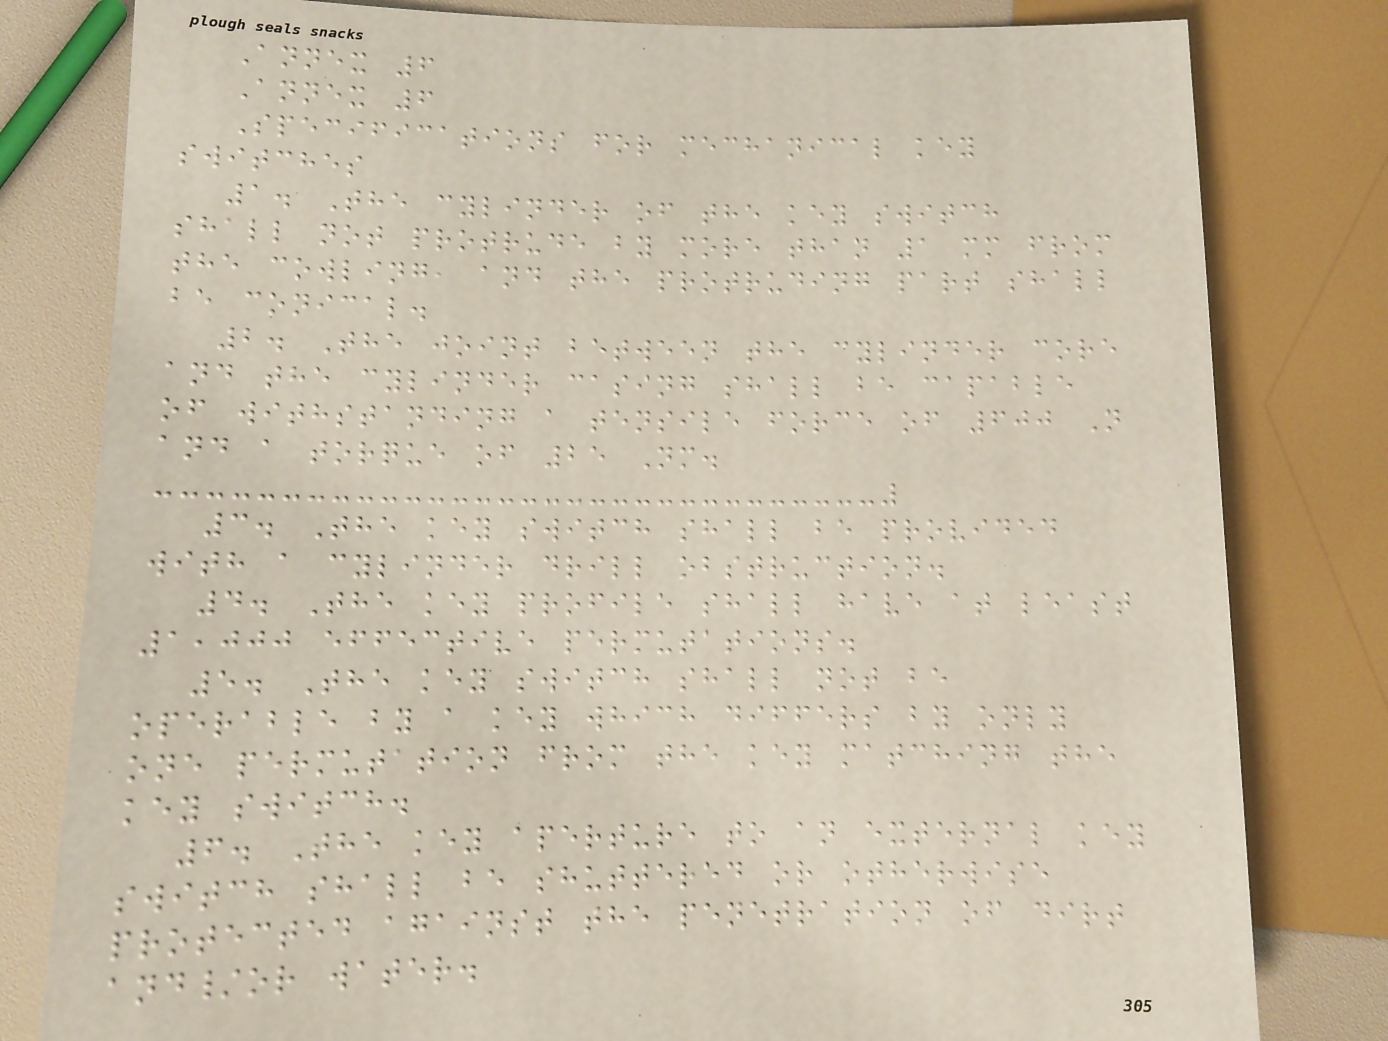Annex 6
Annex 6
Specifications for mechanical key
switches
1. The cylinder of the key switch
shall not protrude by more than 1 mm from
the cowling, and the protruding part shall
be conical.
2. The joint between the cylinder core
and the cylinder casing shall be capable
of withstanding a tensile force of 600 N
and a torque of 25 Nm.
3. The key switch shall be provided
with a cylinder drill obstruction.
4. The key profile shall have at least
1,000 effective permutations.
5. The key switch shall not be
operable by a key which differs by only
one permutation from the key matching the
key switch.
6. The key aperture to an external key
switch shall be shuttered or otherwise
protected against the penetration of dirt
and/or water.
